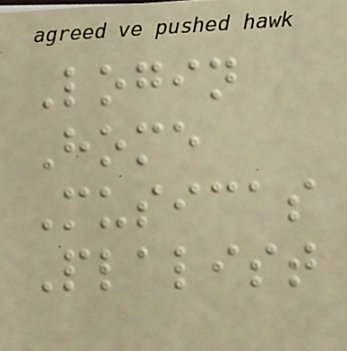Login
Home
Musicas
Plalist
